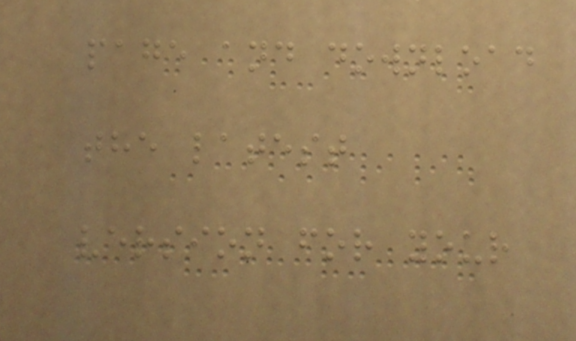page and download
the latest
version for your
